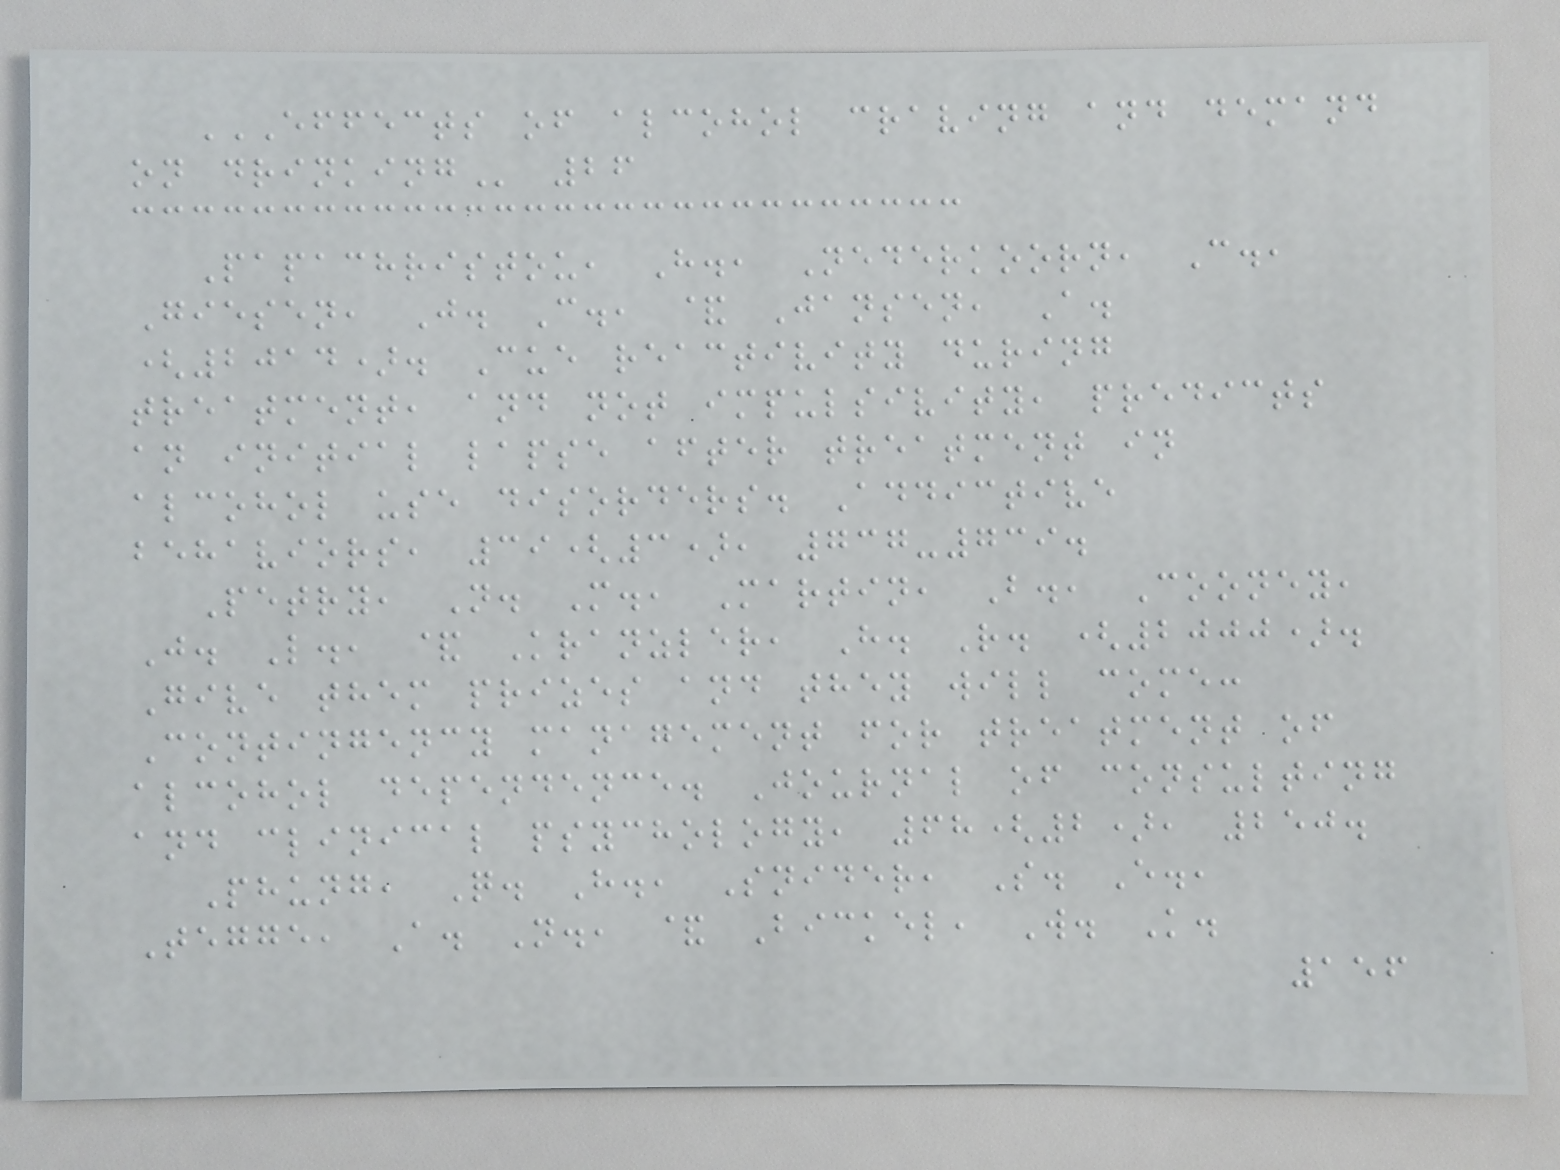EFFECTS OF ALCOHOL CRAVING AND DEMAND
ON DRINKING 26
Papachristou, H., Nederkoorn, C.,
Giesen, J. C., & Jansen, A.
(2014). Cue reactivity during
treatment, and not impulsivity, predicts
an initial lapse after treatment in
alcohol use disorders. Addictive
behaviors, 39(3), 737-739.
Petry, N. M., Martin, B., Cooney,
J. L., & Kranzler, H. R. (2000).
Give them prizes and they will come:
Contingency management for treatment of
alcohol dependence. Journal of consulting
and clinical psychology, 68(2), 250.
Phung, Q. H., Snider, S. E.,
Tegge, A. N., & Bickel, W. K.
156
